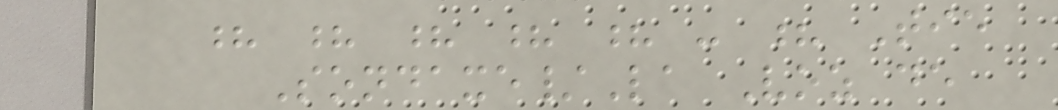? ? ? ? ? - ? Tie
Sondaxe/La Voz de
